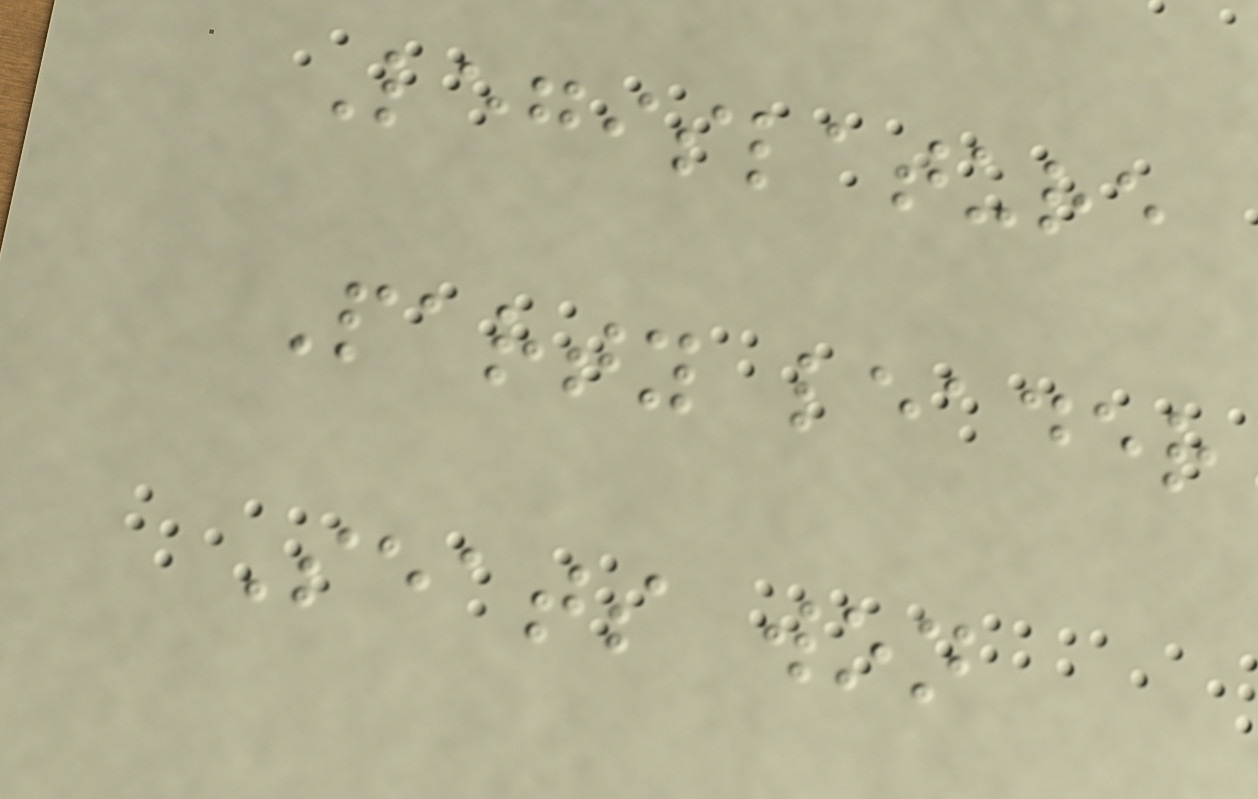Legislature
Party leader
Seats won
